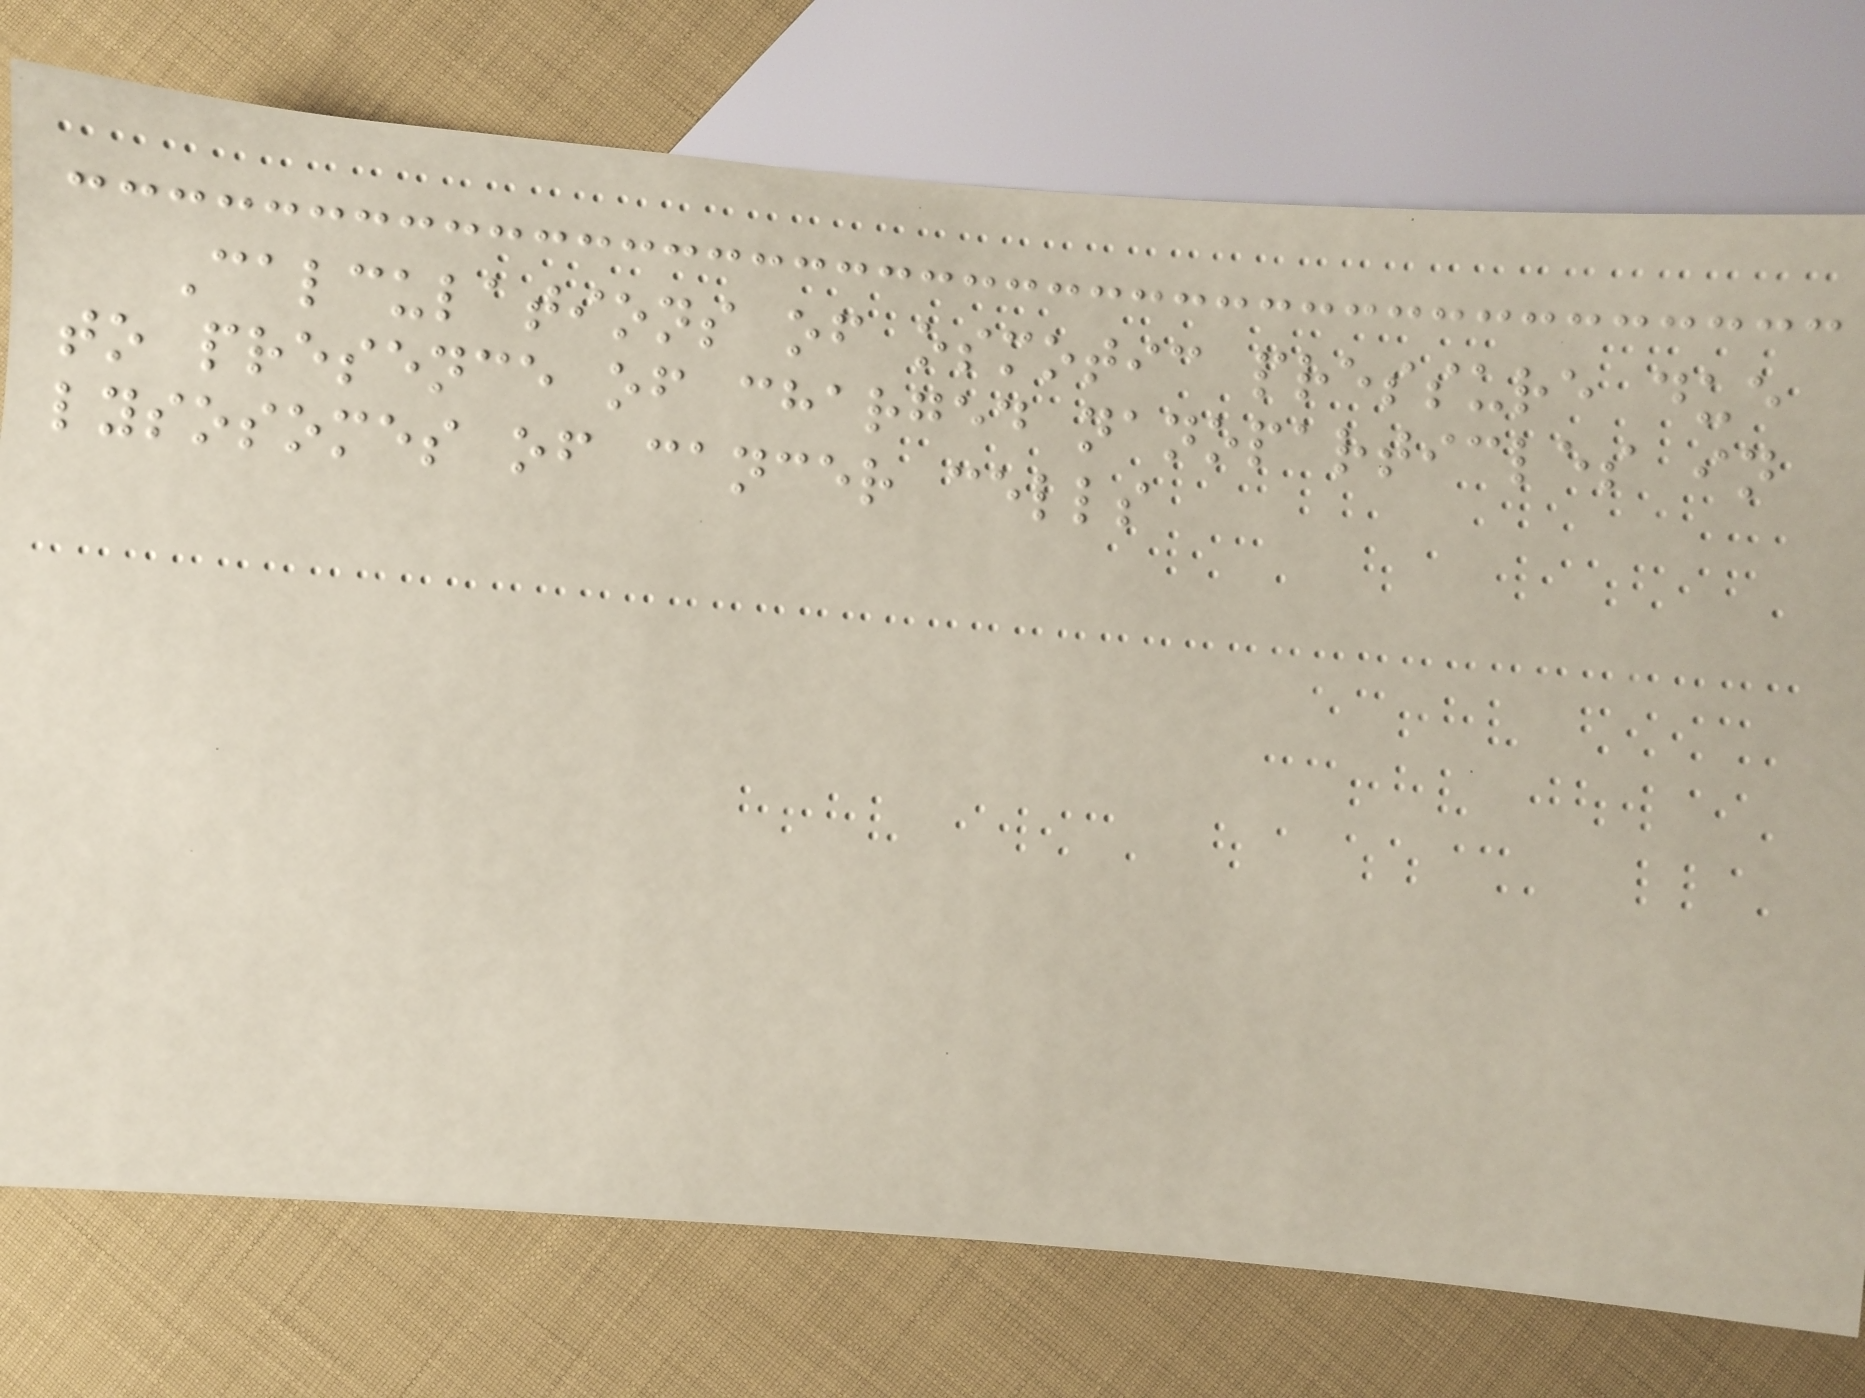Calculations of osmotic pressure due
to presence of charged nanoparticles in
lysosomes of cancer cells
